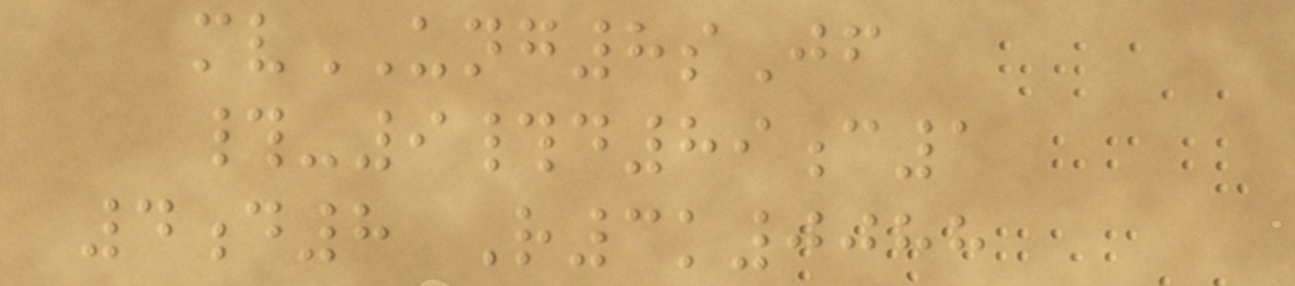mvUNG8sJf
#-9#d89c1
4d8 R3k0088
